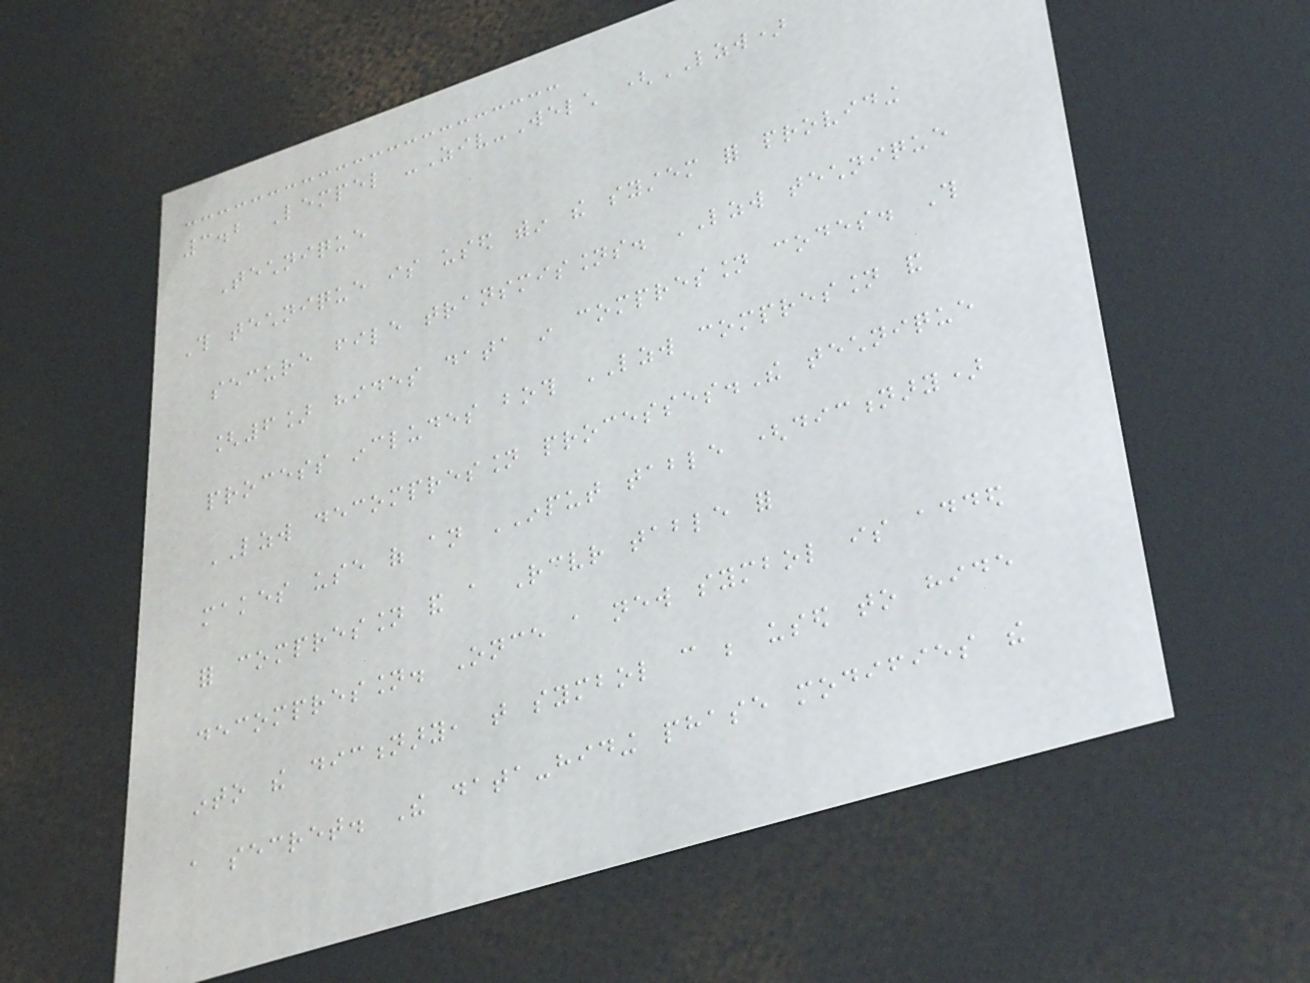3.2 Lempel -Ziv-Welch (LZW)
Technique
This technique is used within the system for providing
secure file transmissions. LZW technique
[6] hides data in compression codes. This
process includes both LZW compression and
LZW decompression processes.The technique
makes use of an INPUT table (dictionary)
for compression and a Receiver table for
decompression. Once a new symbol is added
into the dictionary, that symbol can be used to hide
a secret. The data-hiding phase modifies the
